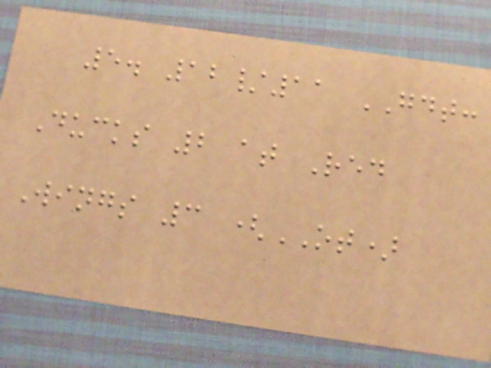5. 12/11 GDT:
Ducks 2 at Red
Wings 3 (OT)
